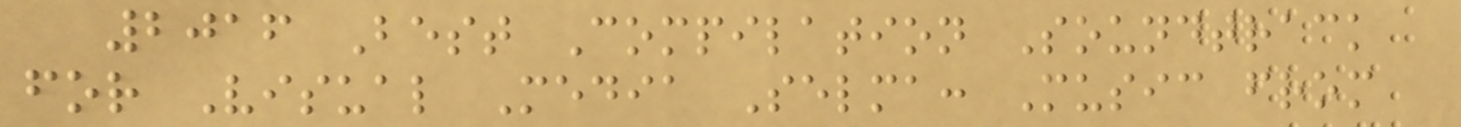2016 Best Compilation Soundtrack
for Visual Media Selma: Music from
